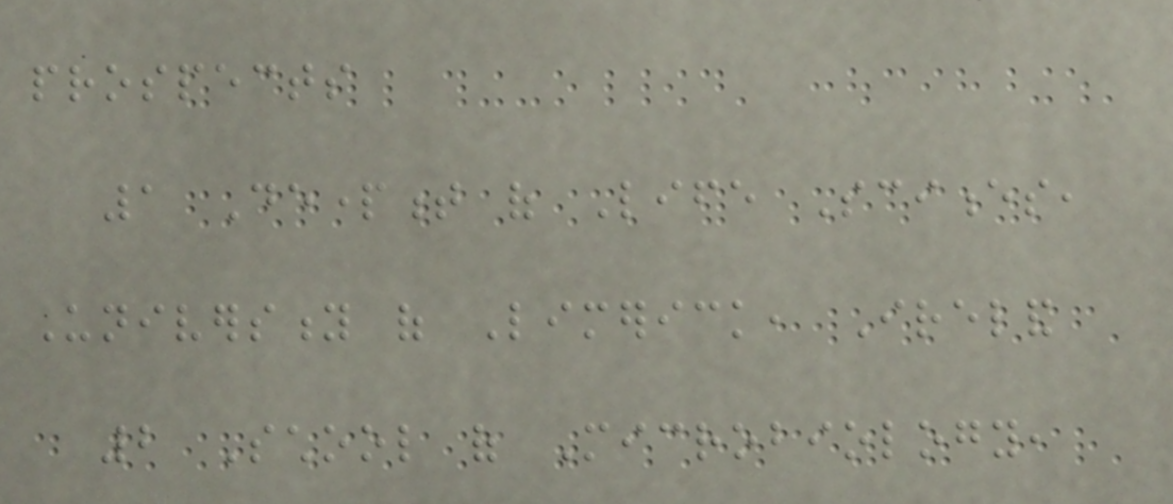prospects
1 Department of Life Sciences,
University of Limerick, Ireland
2 School of Microbiology,
